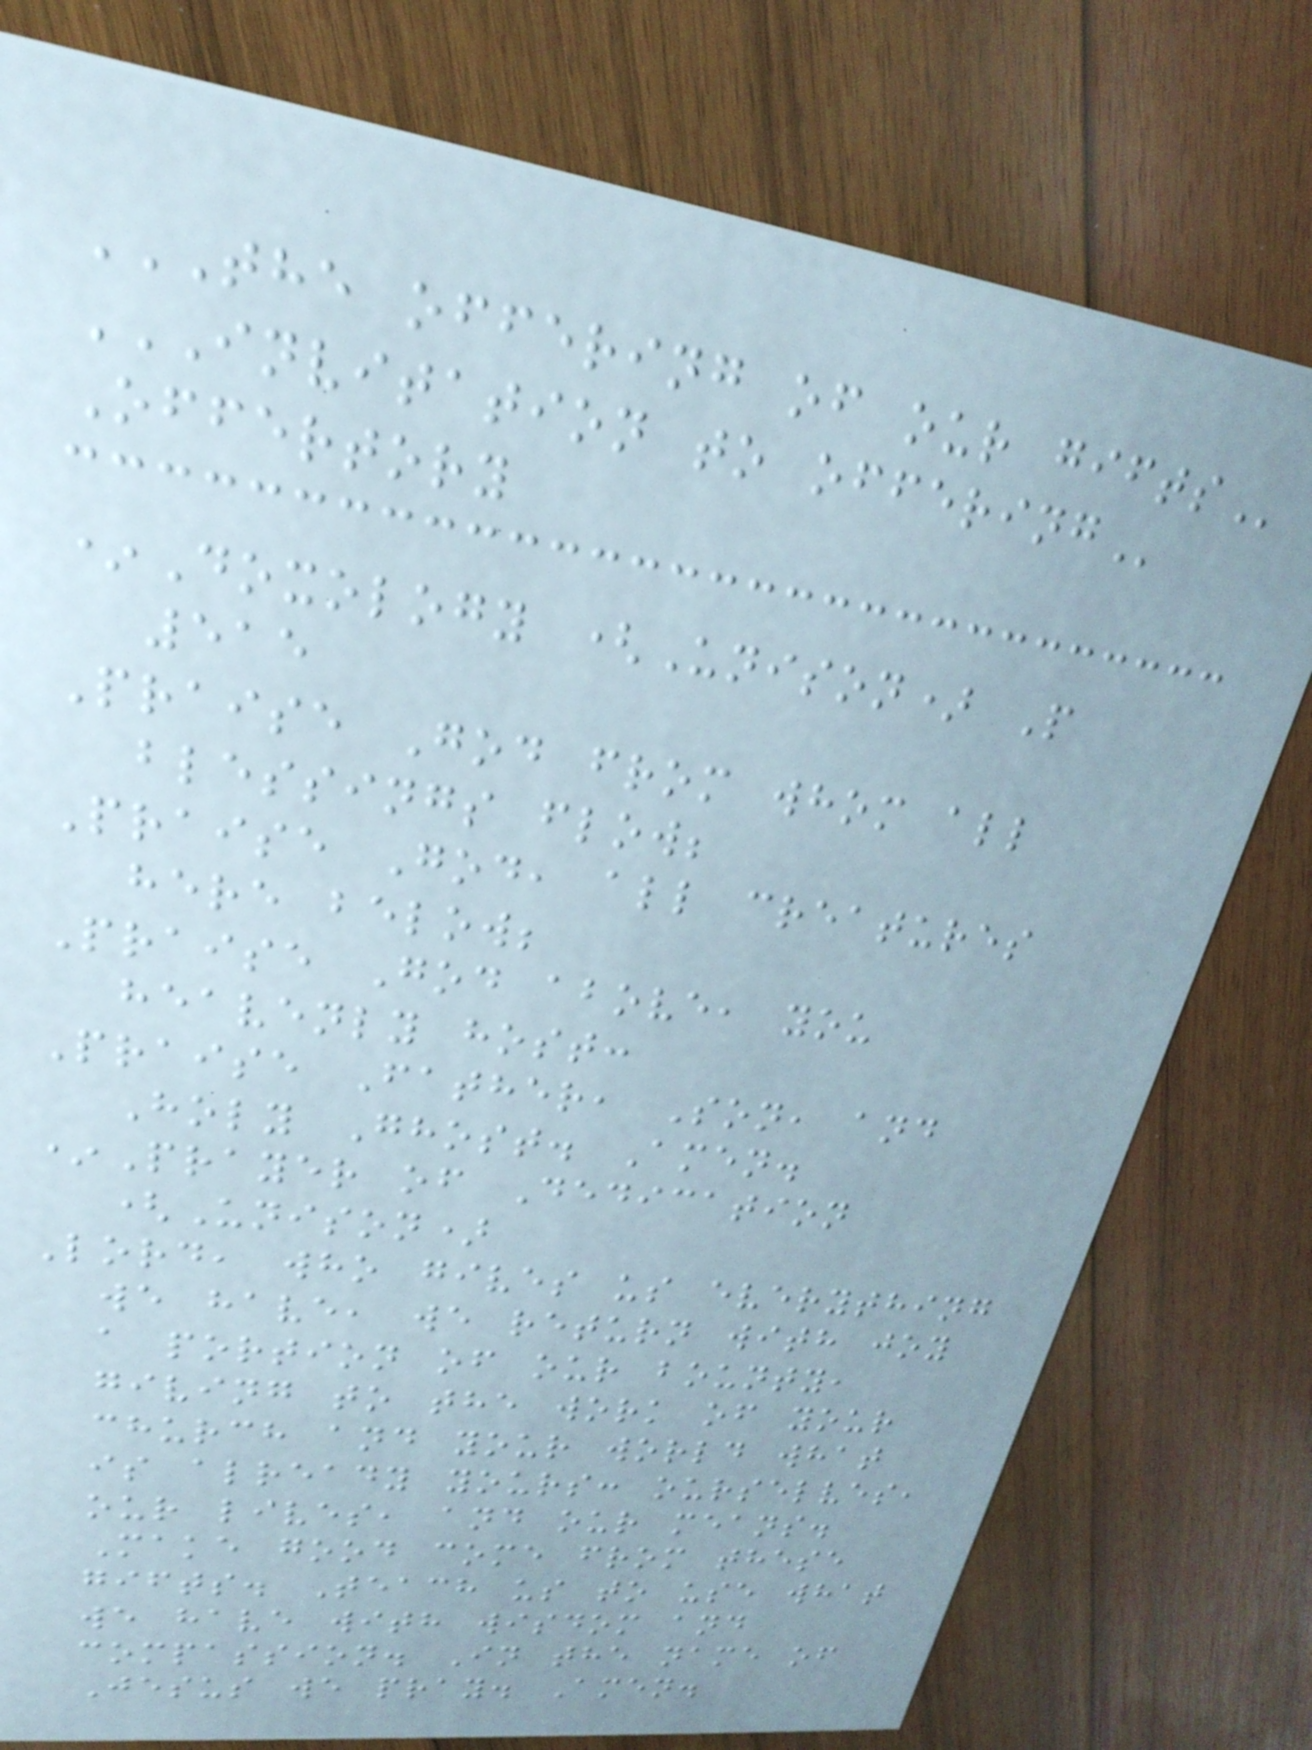THE OFFERING OF OUR GIFTS
INVITATION TO OFFERING
Offertory
*Doxology (Unison) P
515
Praise God from whom all
blessings flow;
Praise God, all creatures
here below;
Praise God above, you
heavenly host:
Praise Father, Son, and
Holy Ghost. Amen.
*Prayer of Dedication
(Unison)
Lord, who gives us everything
we have, we return with joy
a portion of our bounty,
giving to the work of your
church and your world what
is already yours: ourselves,
our lives, and our means.
Make good come from these
gifts. Teach us to use what
we have with wisdom and
compassion. In the name of
Jesus we pray. Amen.
